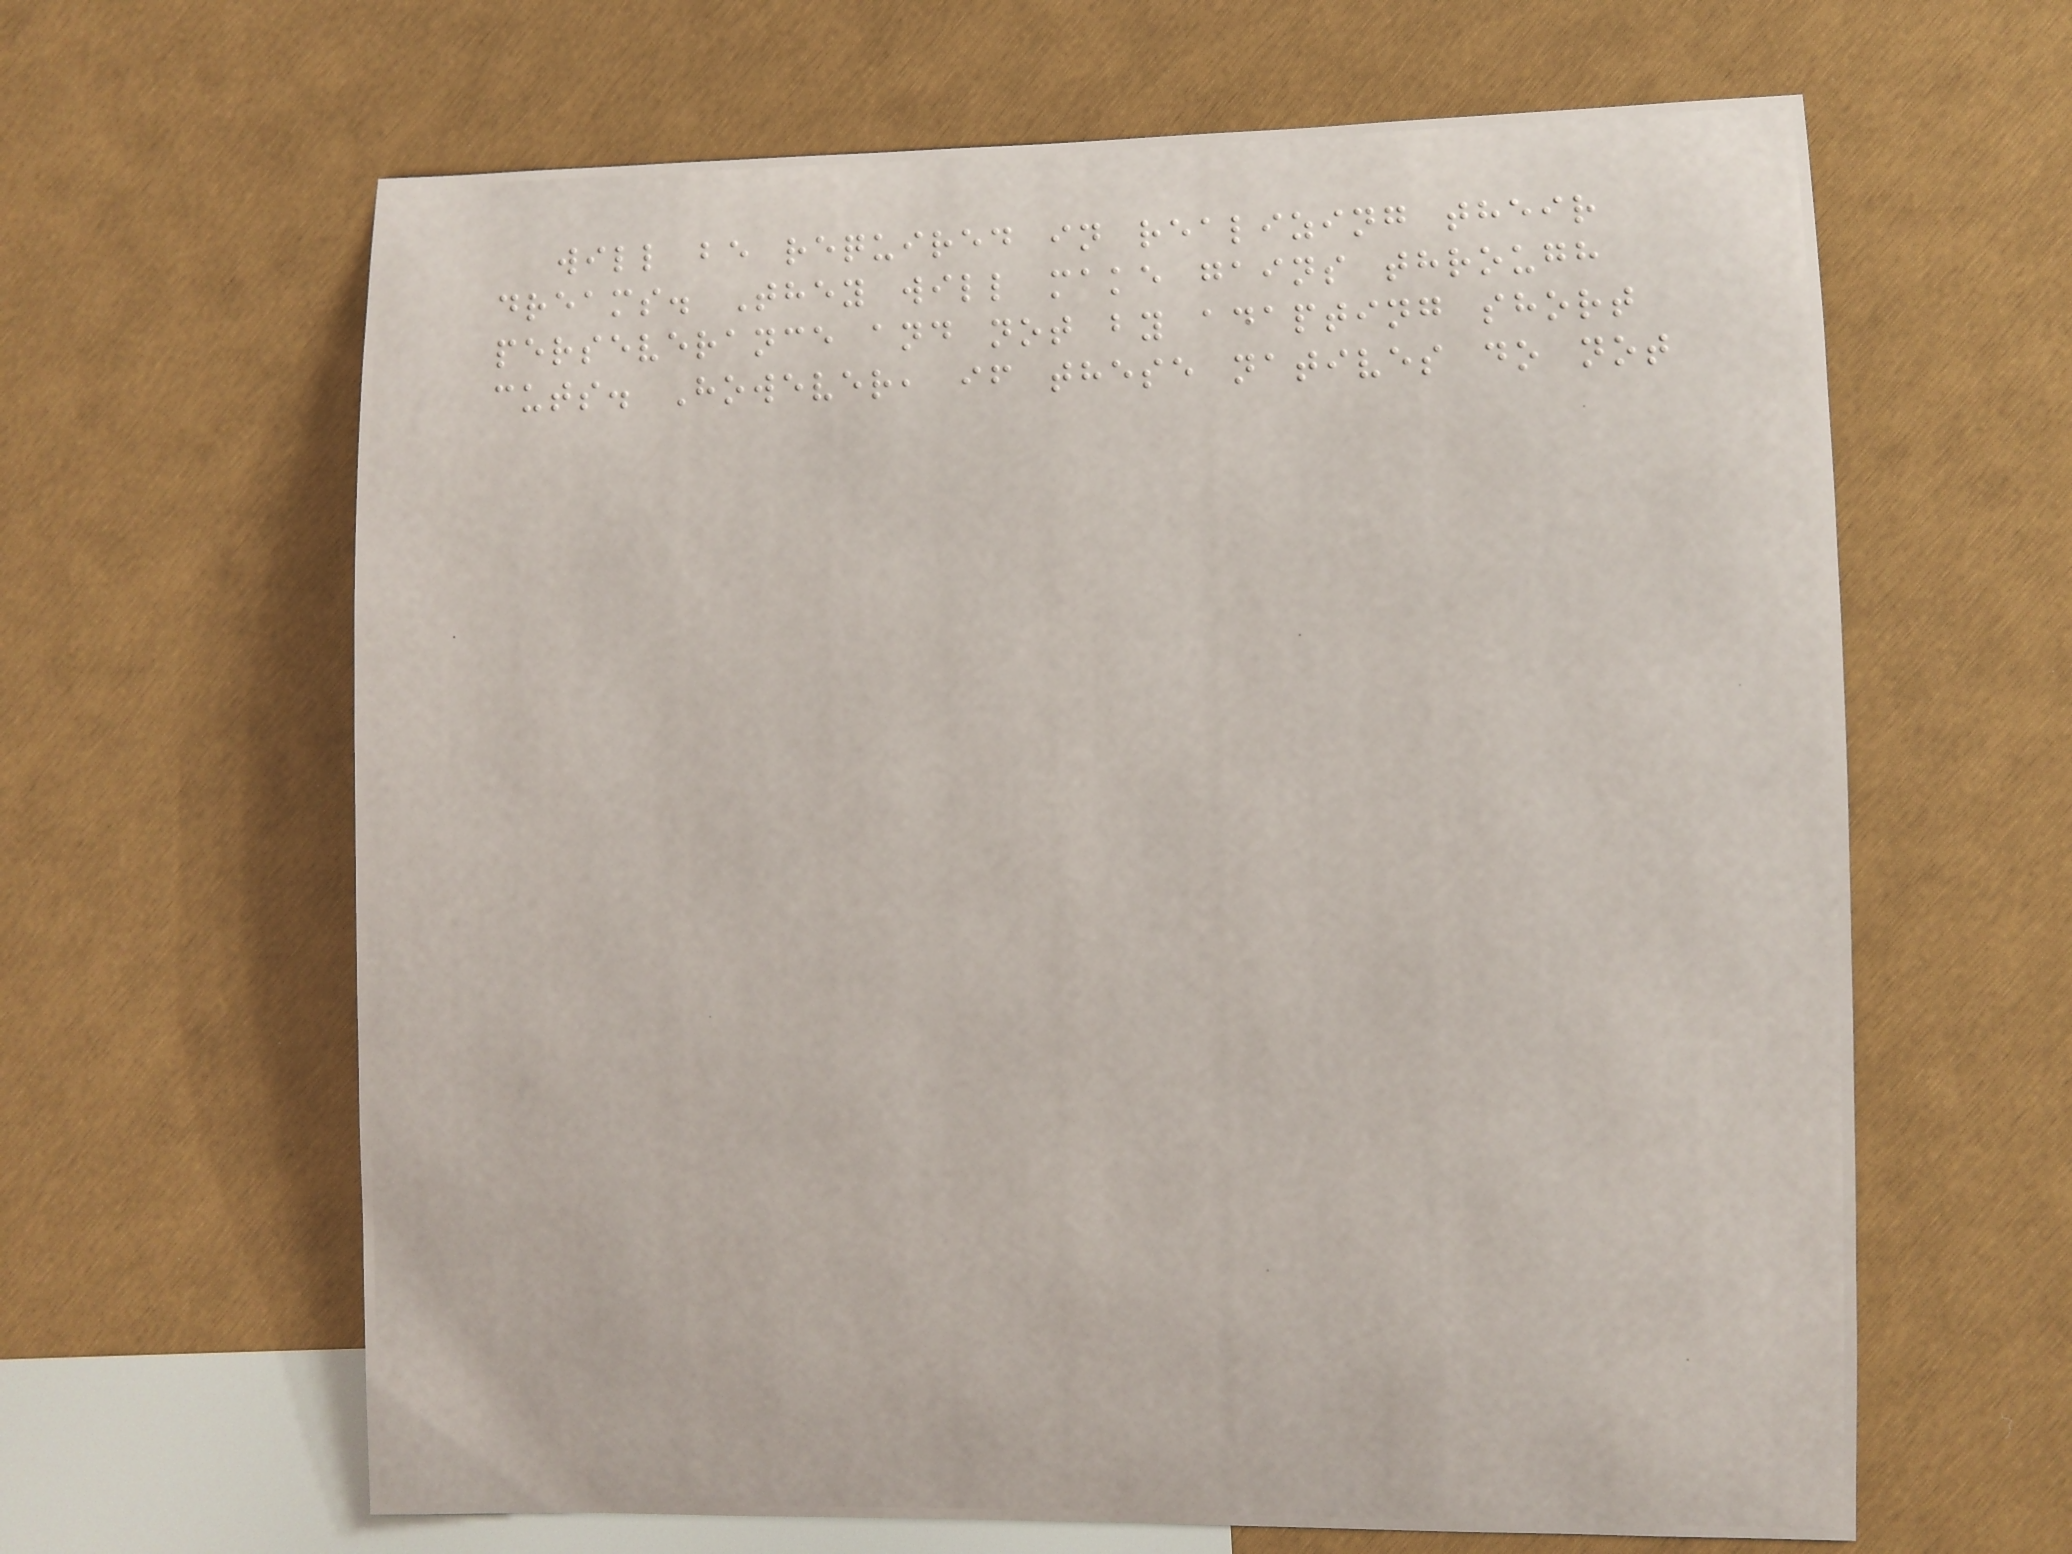will be required in realizing their
dreams. They will make gains through
perseverance and not by adapting short
cuts. However, if these natives do not
